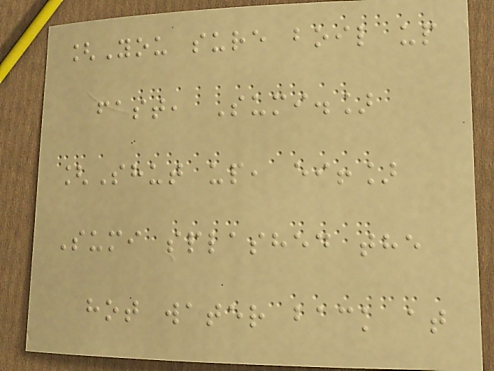[You sure boil up
fast, Sumi.]
[Shut up, ei!]
Sumi splashed the
hot water back at
